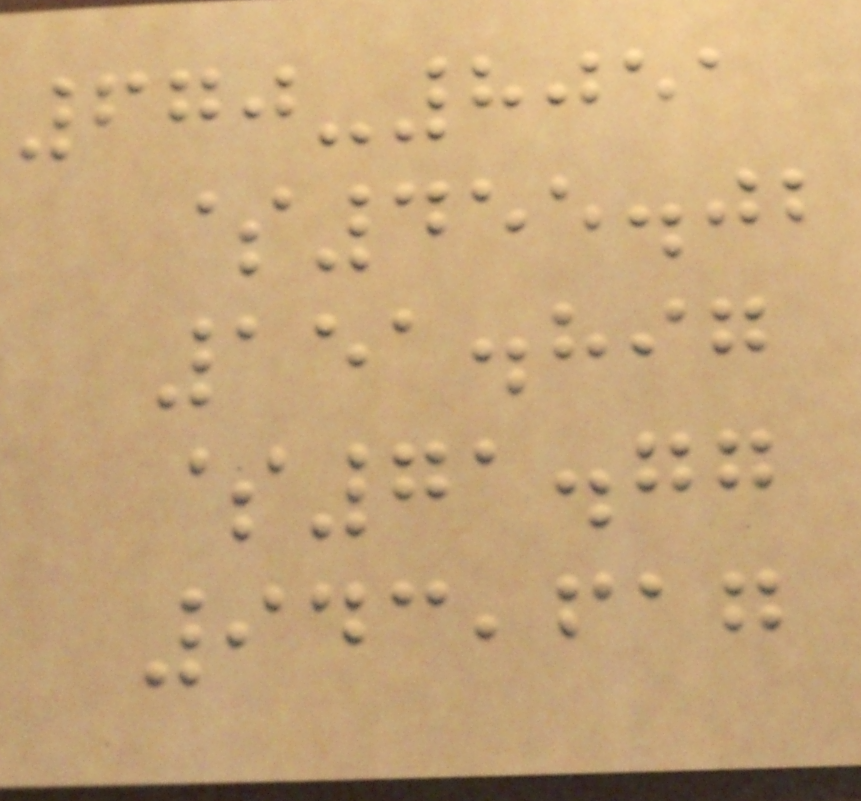670-8051
$455.02
151.897
$71.77
943,617
